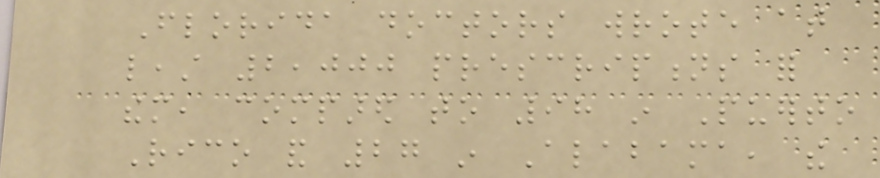Florida doctors wrote at
least 2,000 prescriptions for
them, compared to 98 in Puerto
Rico and 27 in Alabama, the
